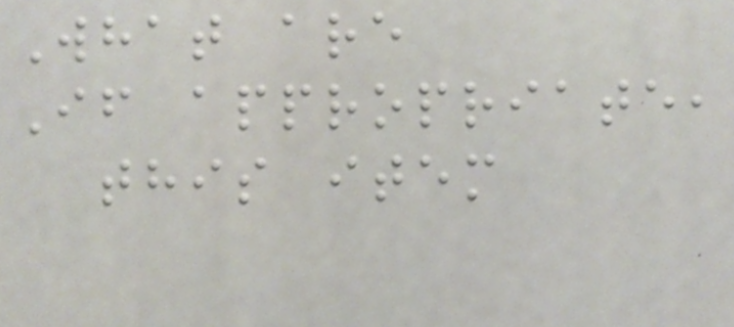What are
If appropriate,
this item
